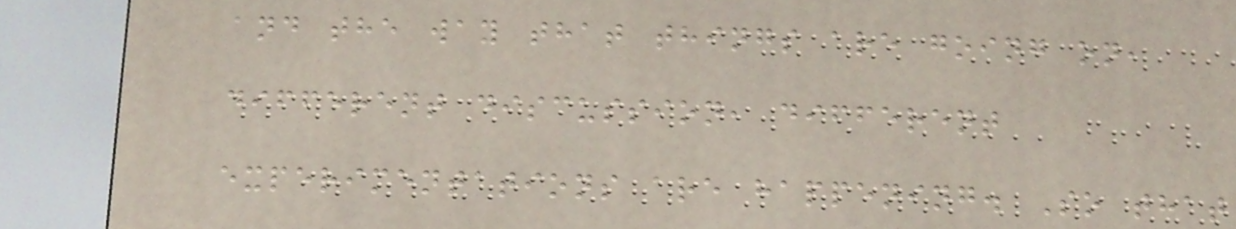and the way that things are going on,
different discussion, different
experimentations are happening. So that
